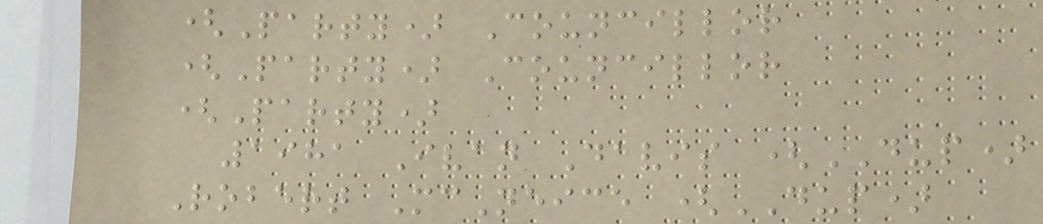(Party) Councillor
(Party) Councillor
(Party)
1981 Ivan Davis (DUP)
Robert McNeice (DUP)
